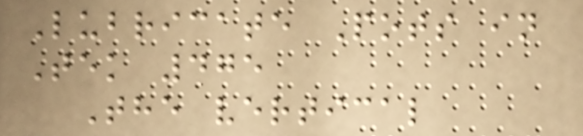Lubricate Pots in
Tek 475
The vertical
